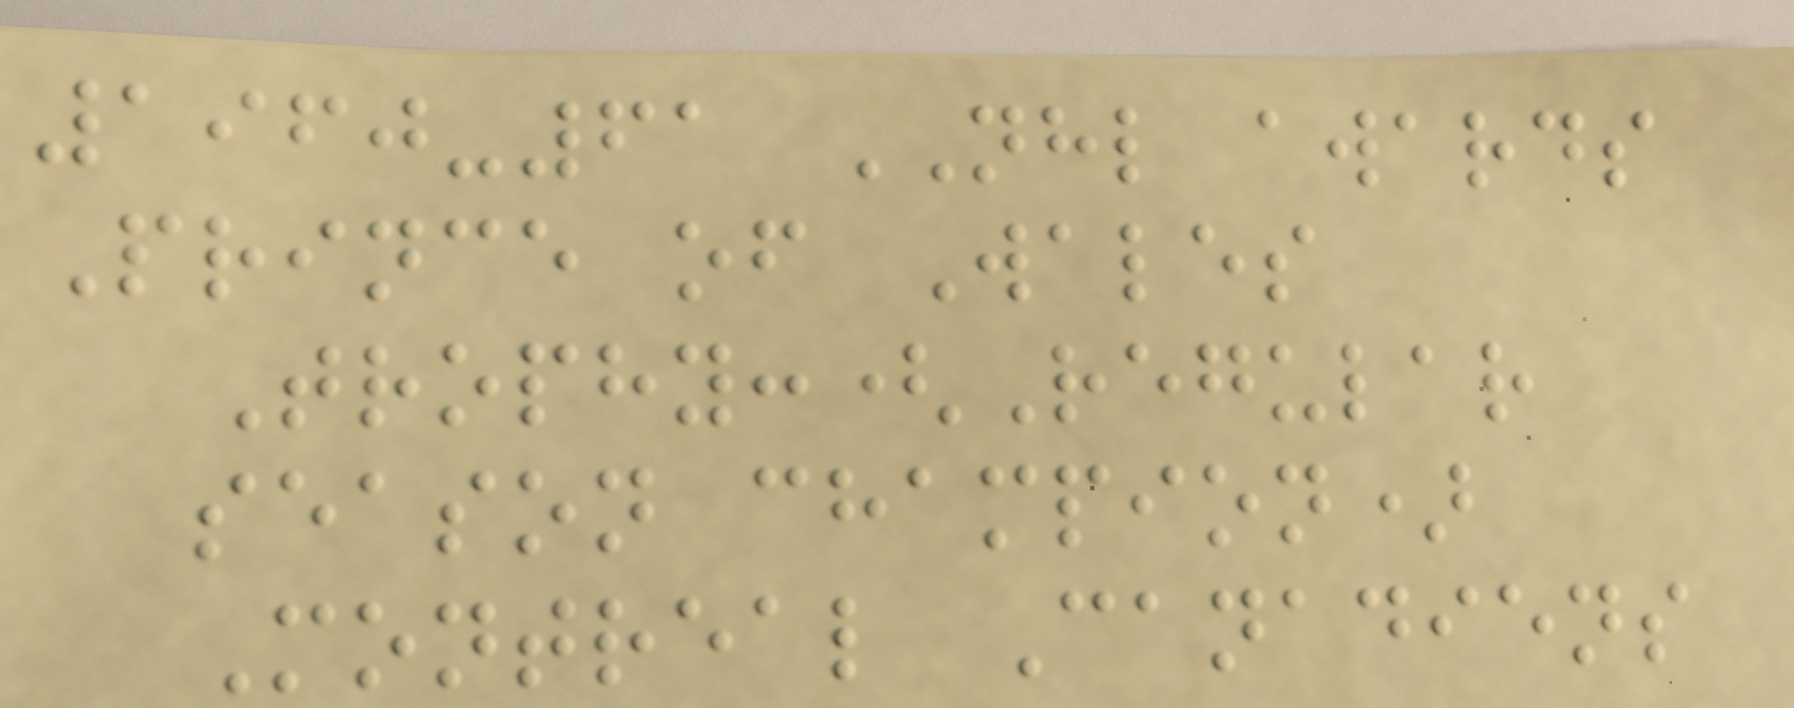1960-61 NHL awards
Prince of Wales
Trophy:(Regular
season champion)
Montreal Canadiens
